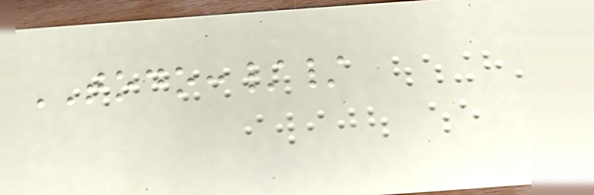TODO://
